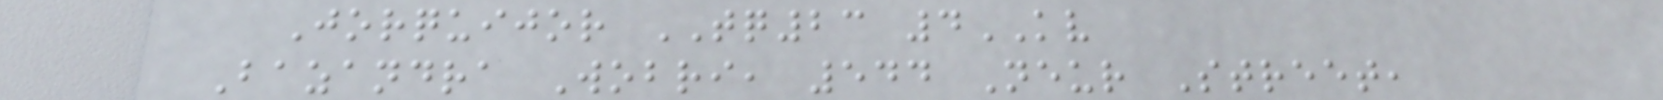Jorquijor TQ23 4KV
Bazandra Wobri, 544 Neur Street,
